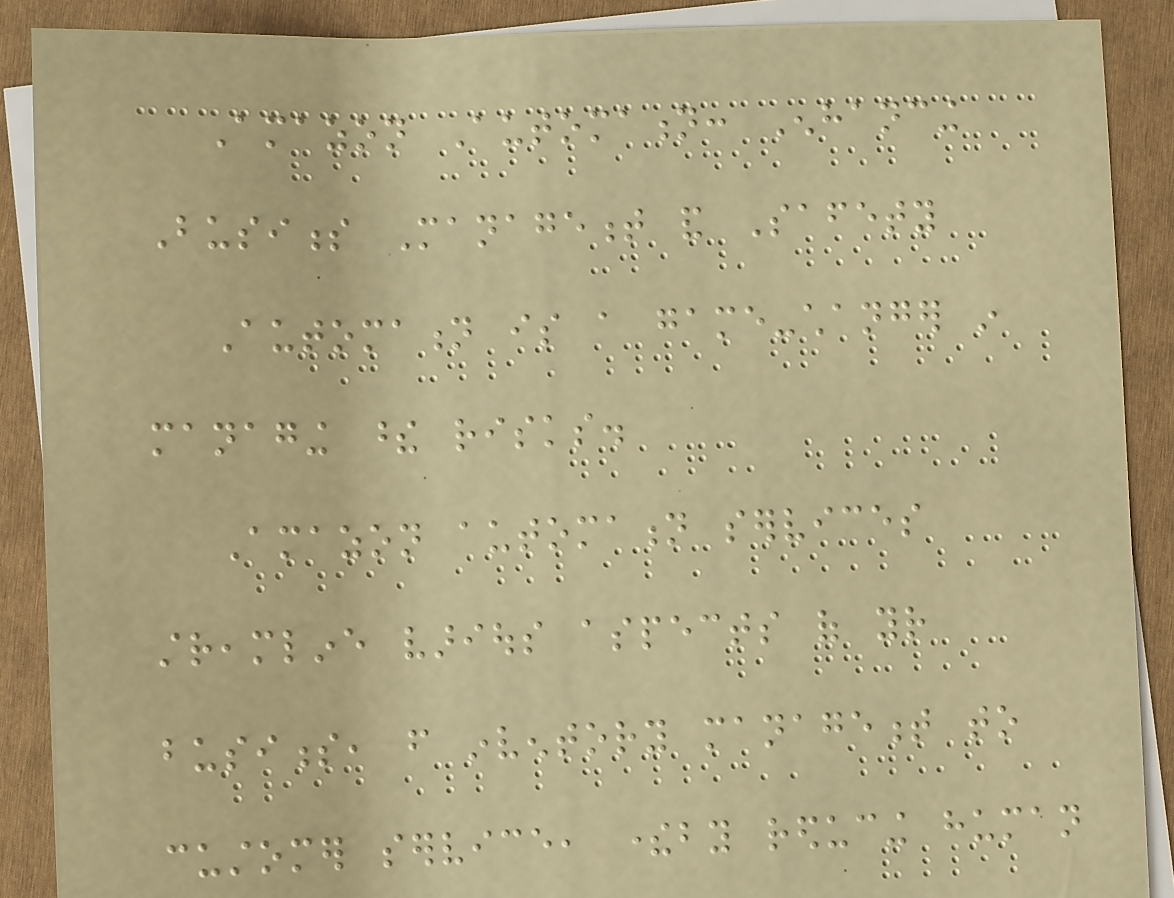Amazon Automation: Enhancing
Business Management and Safety
Automation is a game-changer in
managing these risks.
Amazon automation services
streamline various aspects of your
business, from inventory management to
customer service, thereby reducing human
